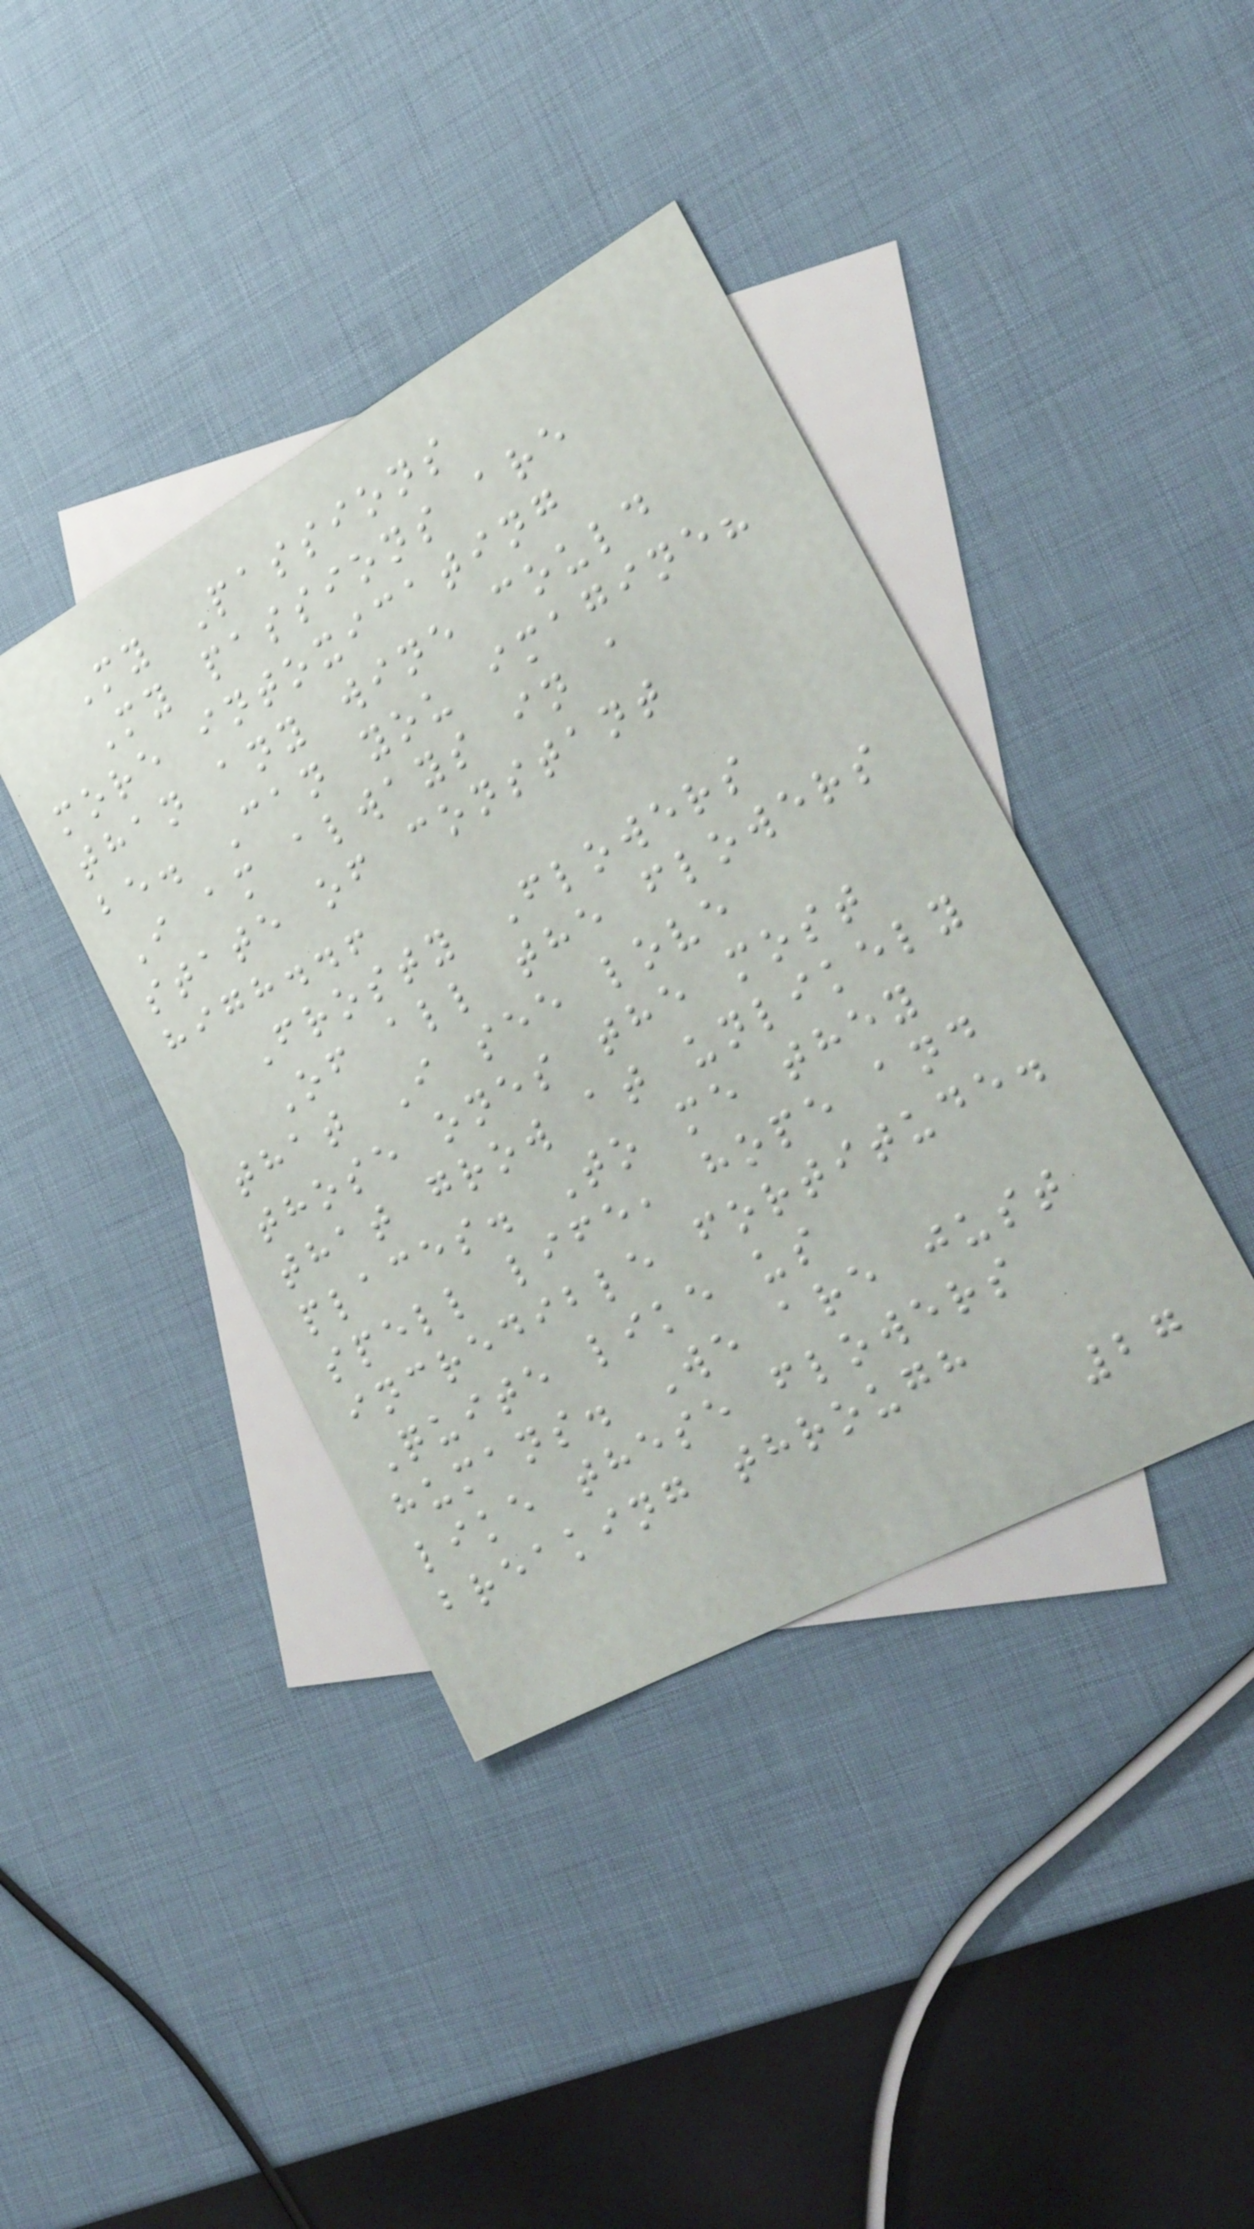My Passions
My passions are
more intoxicating
than any wine could
be. Can you imagine?
I am always in a
state of constant
high..!
Frosty Flowers
Of all the flowers
that I see love
those ones the most
that grow at unlikely
places. To me they
spell life, hope and
incredible fortitude.
Quite like us
humans. We are just
like these flowers
breaking through
27
